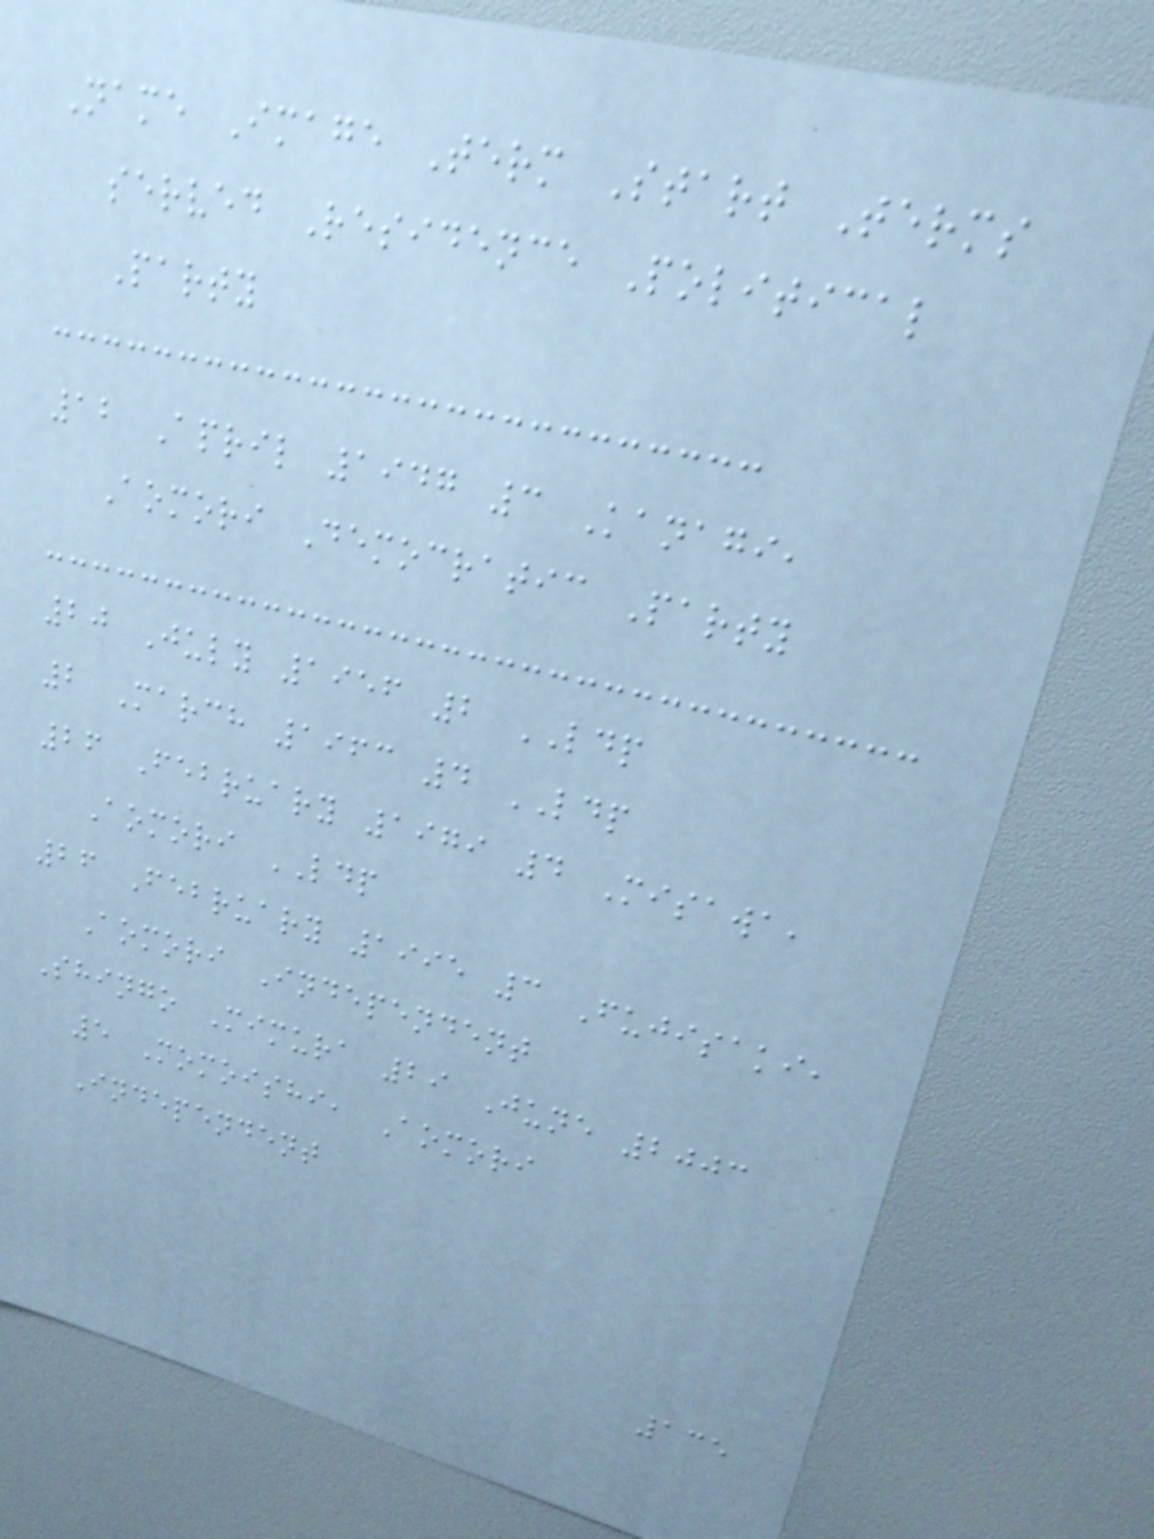Name Image Term Start Terms
served Residence Political
Party
12 April 1947 3 Kanagi,
Aomori Democratic Party
20 July 1956 2 LDP
2 March 1963 4 LDP
26 February 1979 4 Misawa,
Aomori LDP
26 February 1995 3 Fujisaki,
Aomori Independent
Shingo Mimura 29 June 2003
5 Momoishi, Aomori
Independent
135
